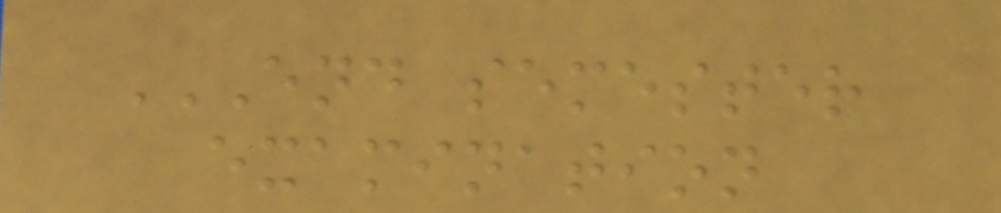END SEMESTER
EXAMINATION
